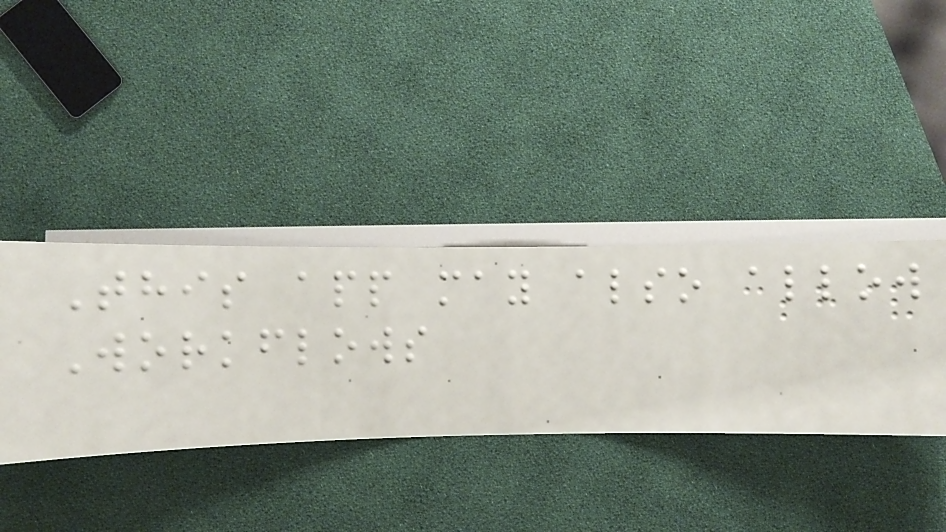This app may also allow
Workflows
